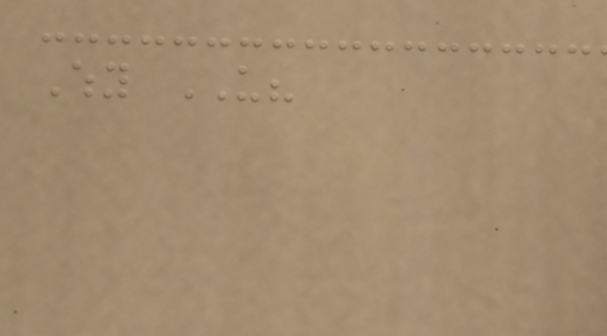Why US?
